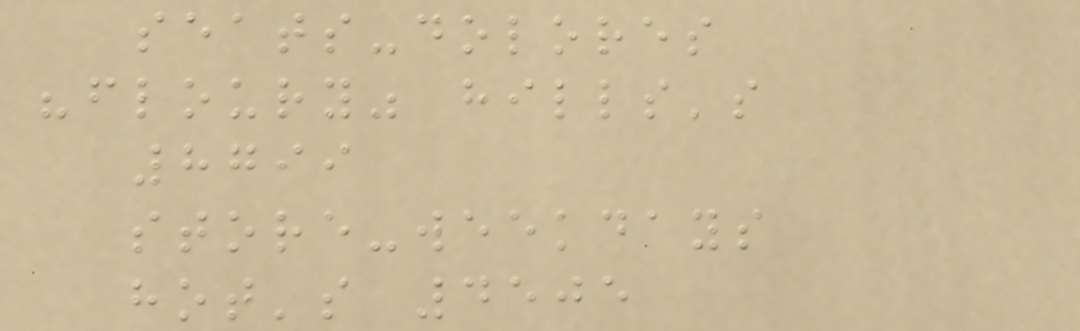seats-dolores
"floury" hills's
8799
store-weekdays
hot's 4505
